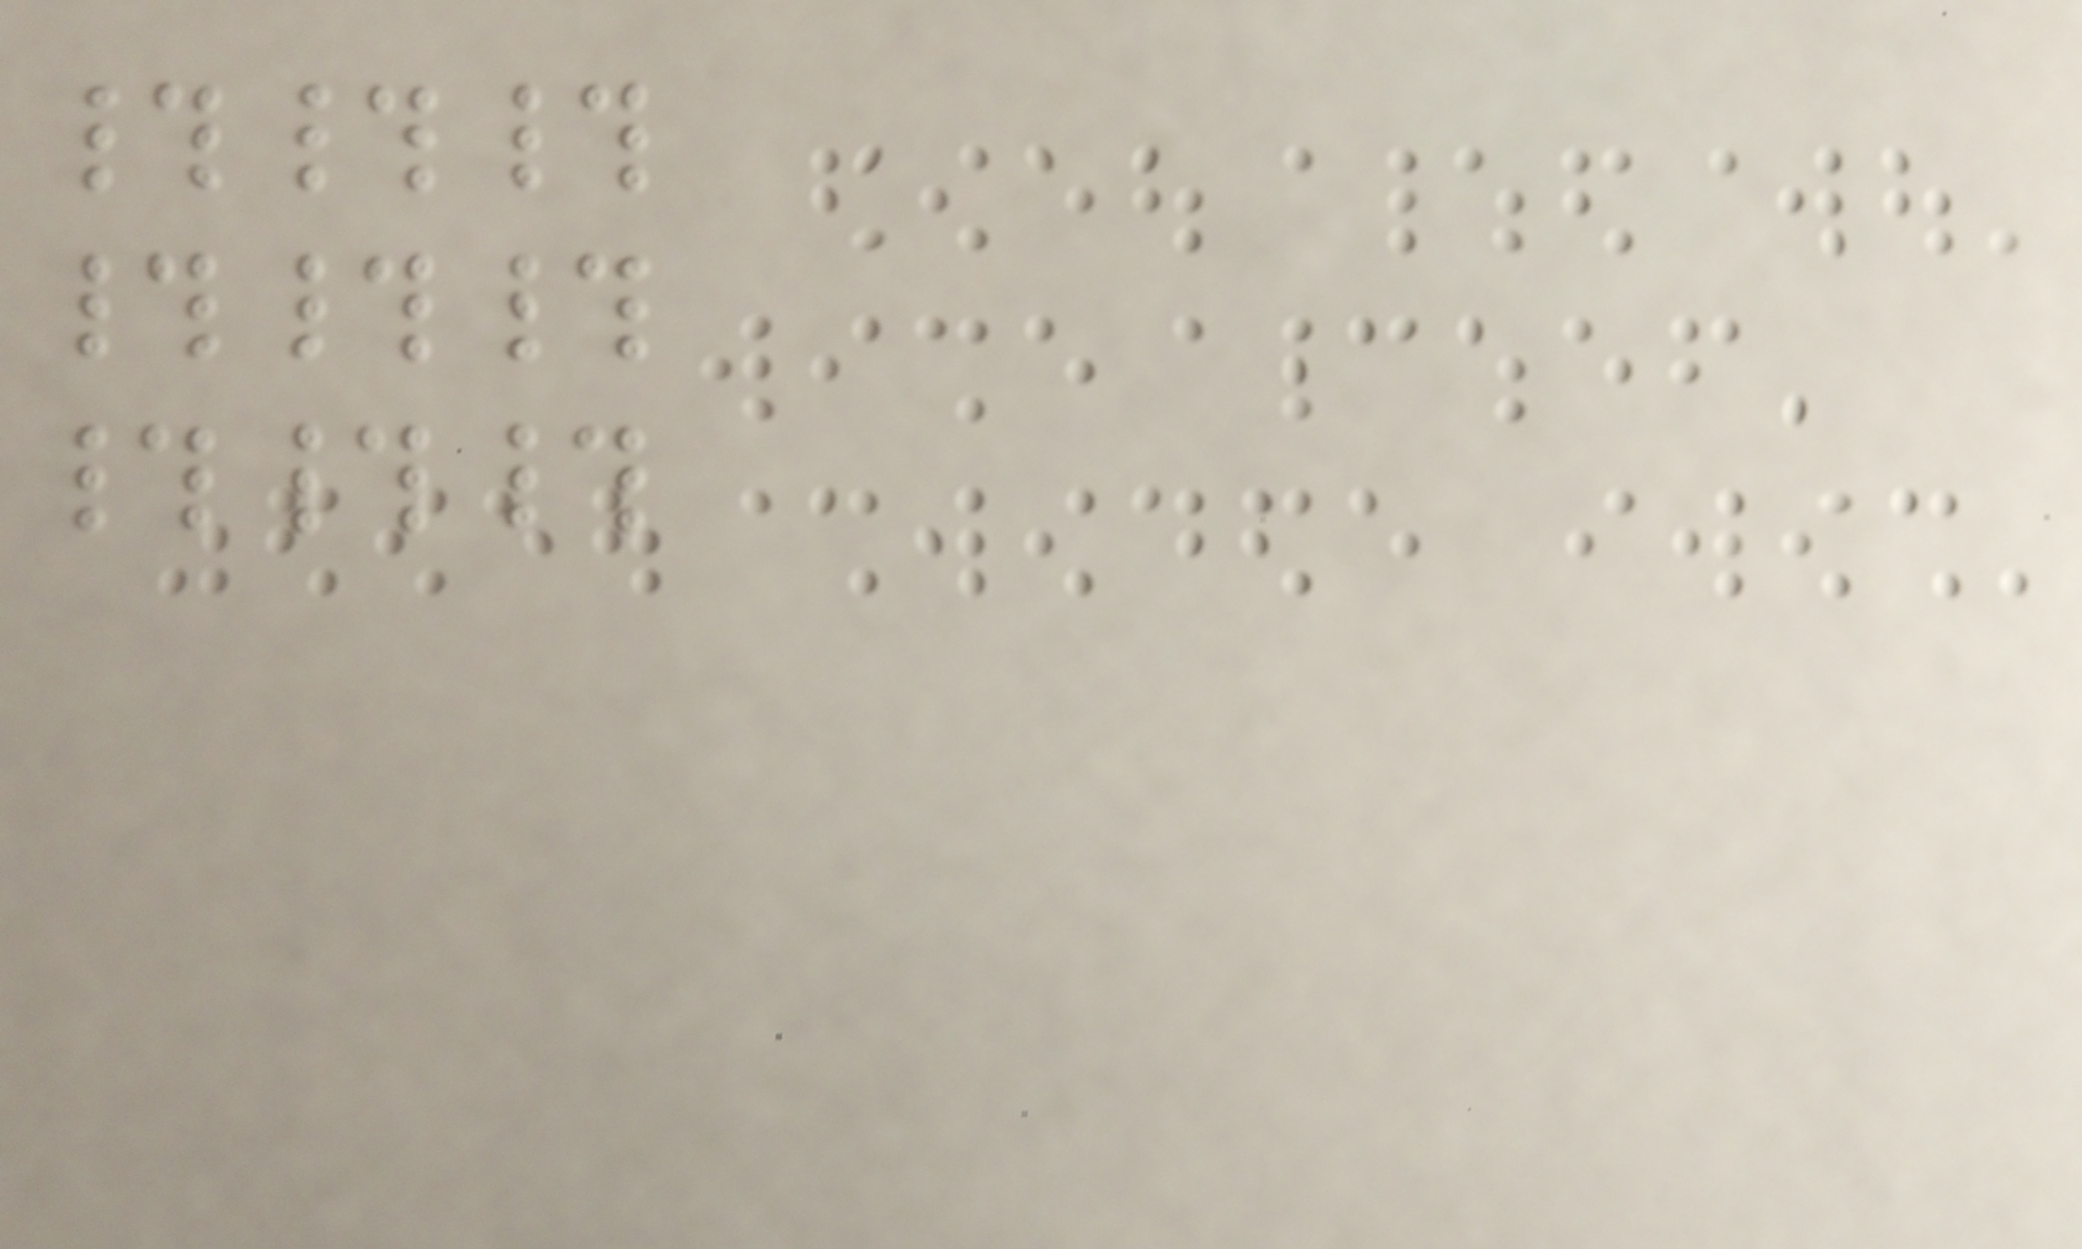###
###
###
